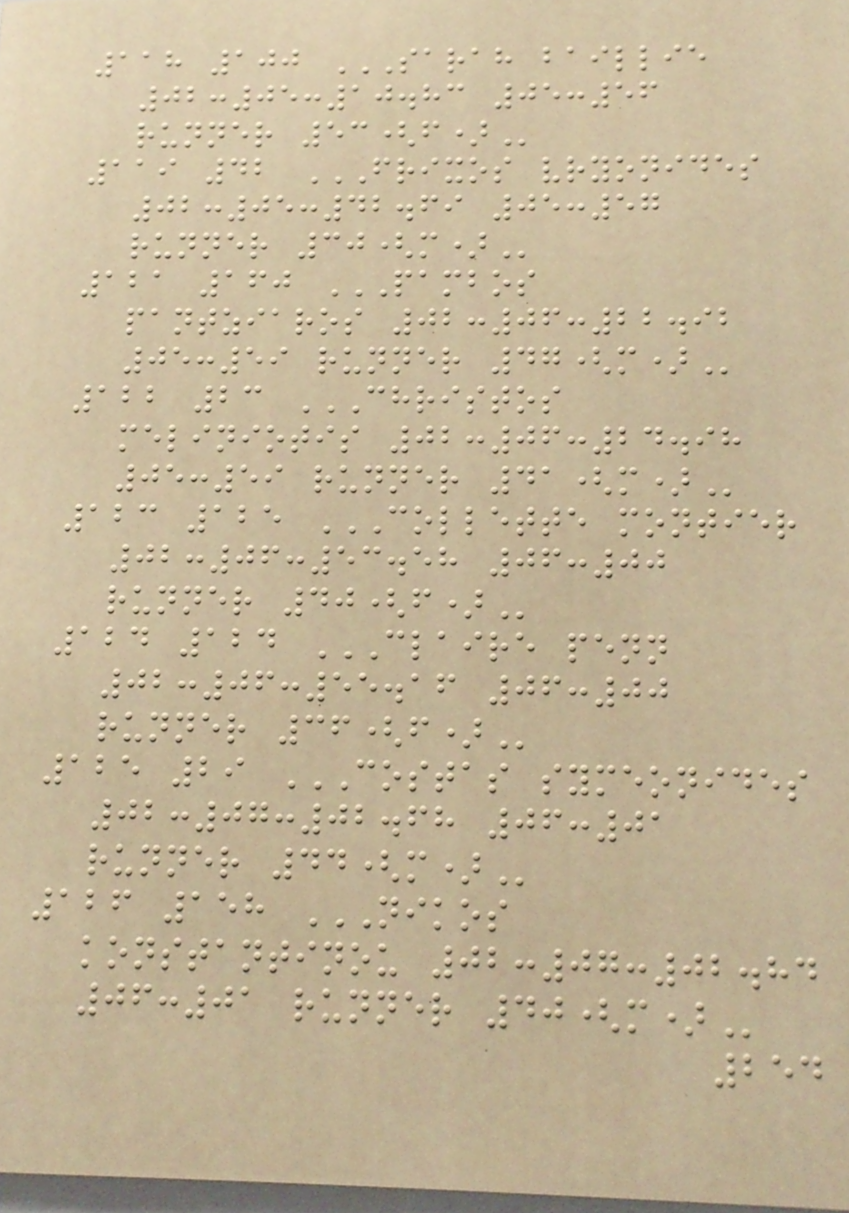118 100 SARAH BAILLIE
02:05:10.83 05:56
RUNNER 53(F)
119 42 FRIXOS VRYONIDES
02:05:42.69 05:57
RUNNER 30(M)
121 160 PAMBOS
PANTZIAROS 02:06:22.92
05:59 RUNNER 47(M)
122 23 CHRISTOS
MELINIOTIS 02:06:24.98
05:59 RUNNER 41(M)
123 125 COLLETTE MONTIER
02:06:53.58 06:00
RUNNER 40(F)
124 124 CLAIRE PENN
02:06:55.16 06:00
RUNNER 36(F)
125 29 COSTAS SYMEONIDES
02:07:02.68 06:01
RUNNER 44(M)
126 158 NIKOS
KONSTANTINOU 02:07:02.84
06:01 RUNNER 40(M)
254
